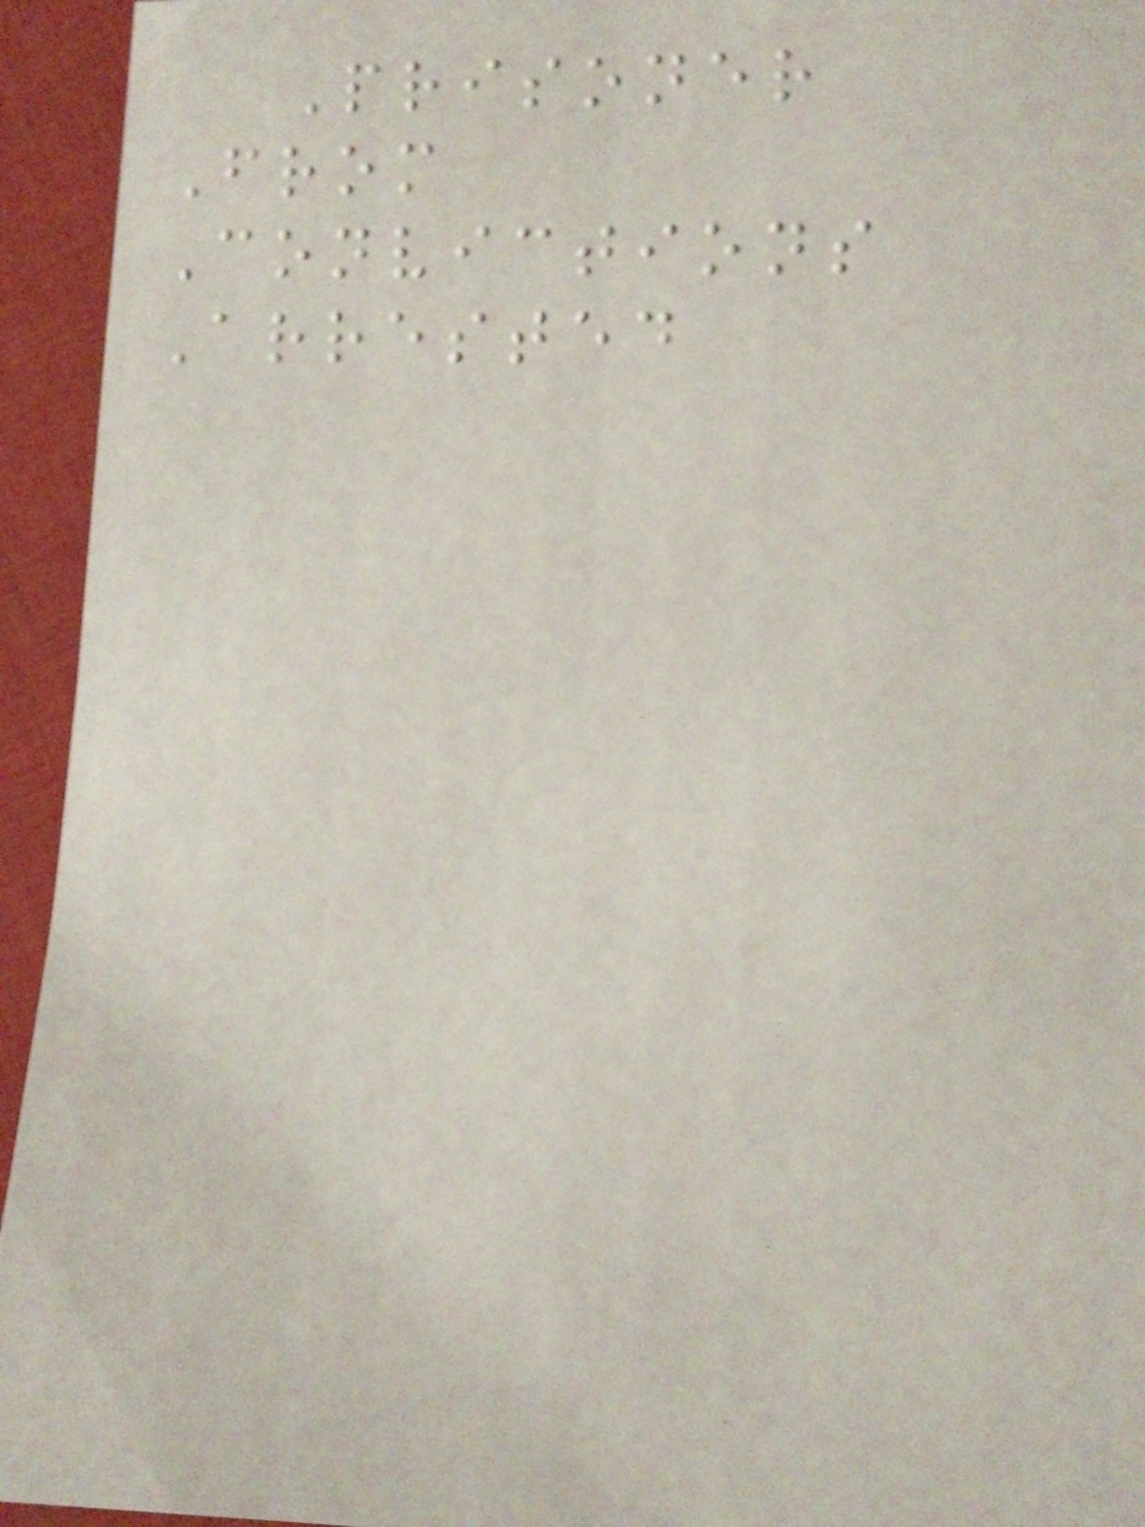Prisoner
From
Convictions
Arrested
